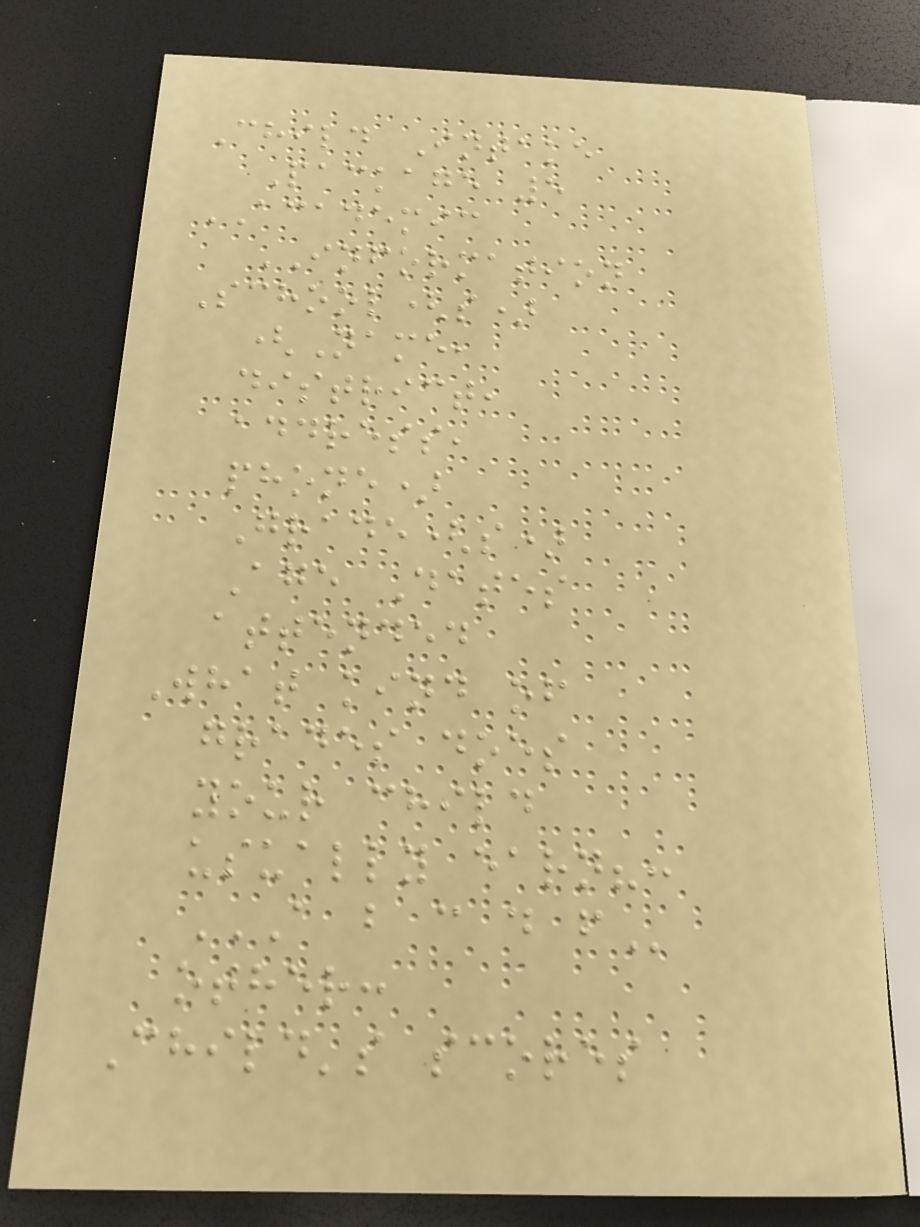Child Intake
Package 5
ACADEMIC
INFORMATION
School(s)
(Name,
district,
address,
phone)
Grade(s)
Age Dates
attended
What kind of
grades does
your child
usually earn?:
A B C D F
other:
Child's scores
